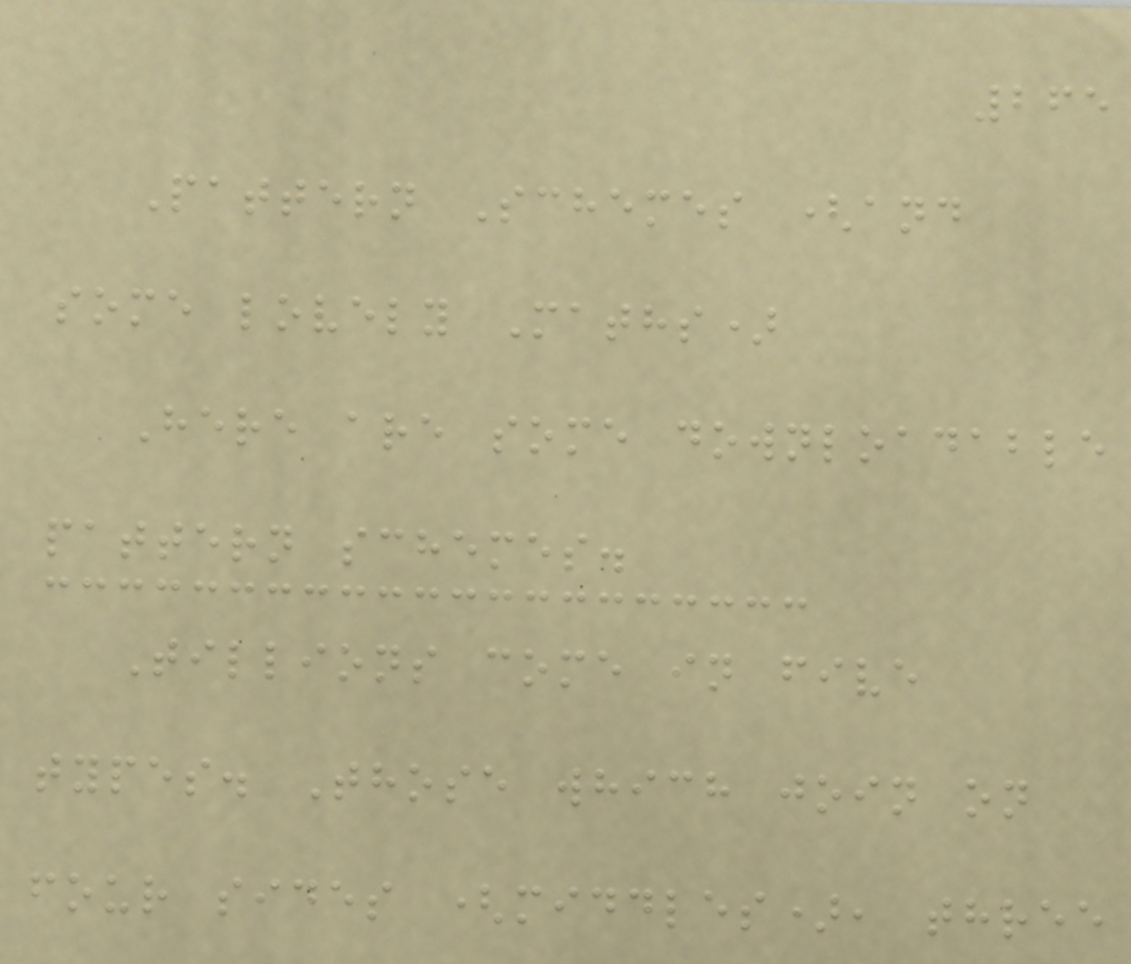265
Pattern Schemes (and
some lovely Maths)
Here are some downloadable
pattern schemes.
Tillions come in five
types. Those which join on
four sides (middles), three
